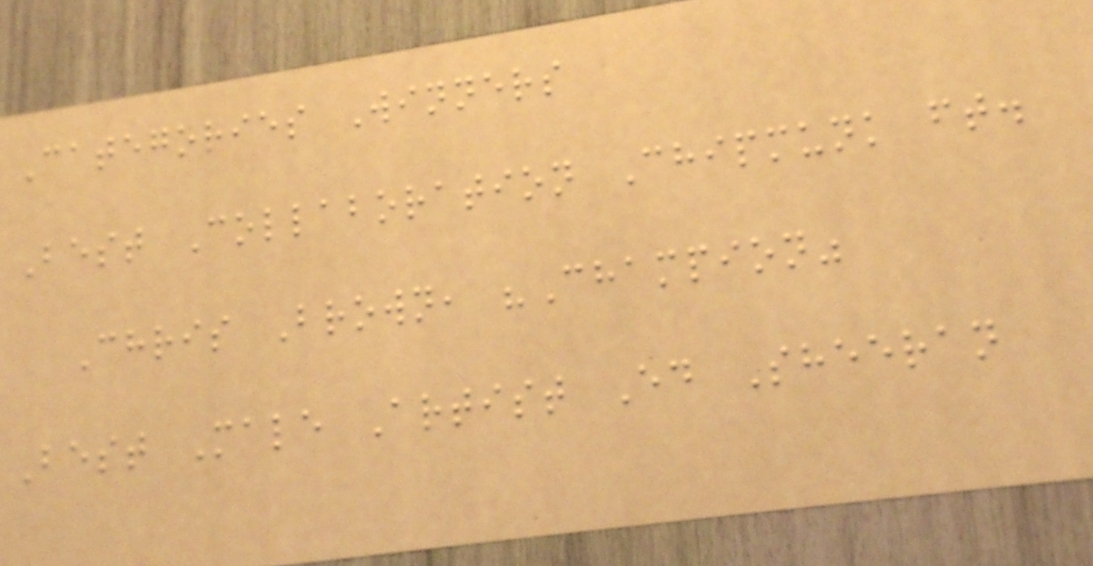Categories Winners
Best Collaboration Chipmunk ft.
Chris Brown, "Champion"
Best Male Artist Ed Sheeran
